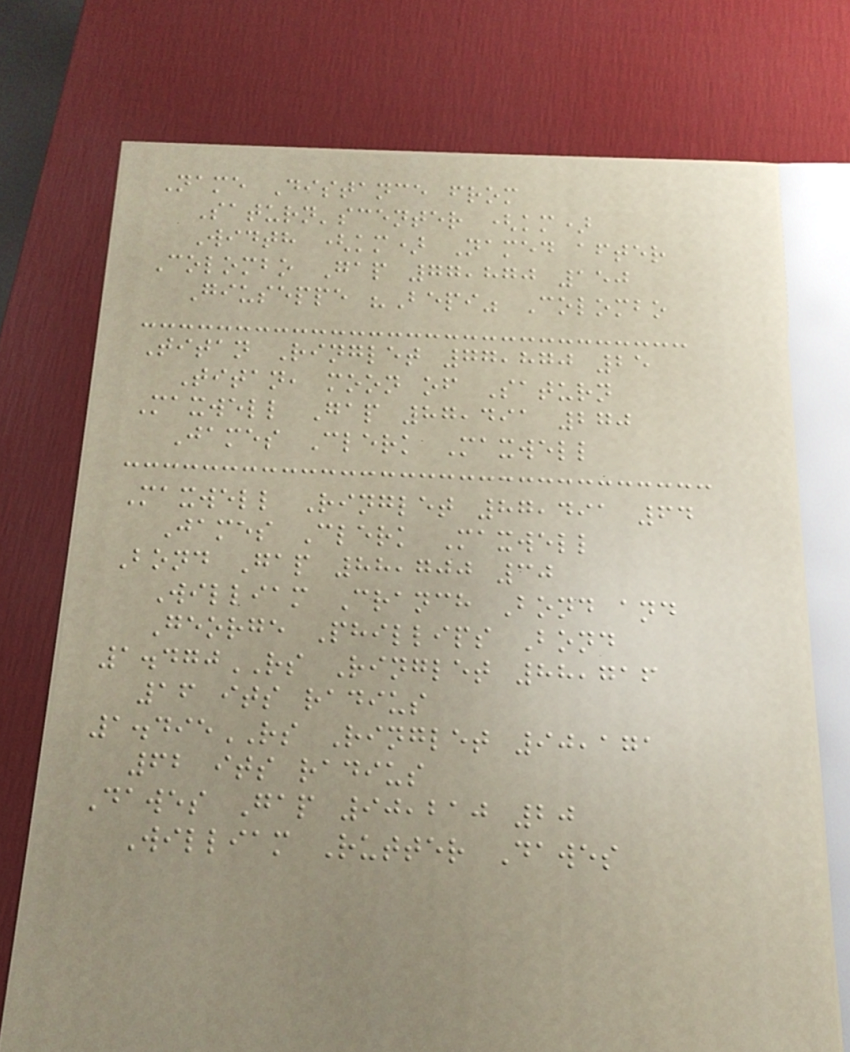Name Distance from
Saturn'scenter (km)
Width (km) Named after
Colombo Gap 77,870 150
Giuseppe "Bepi" Colombo
Titan Ringlet 77,870 25
Titan, moon of Saturn
Maxwell Gap 87,491 270
James Clerk Maxwell
Maxwell Ringlet 87,491 64
James Clerk Maxwell
Bond Gap 88,700 30
William Cranch Bond and
George Phillips Bond
1.470RS Ringlet 88,716
16 its radius
1.495RS Ringlet 90,171
62 its radius
Dawes Gap 90,210 20
William Rutter Dawes
